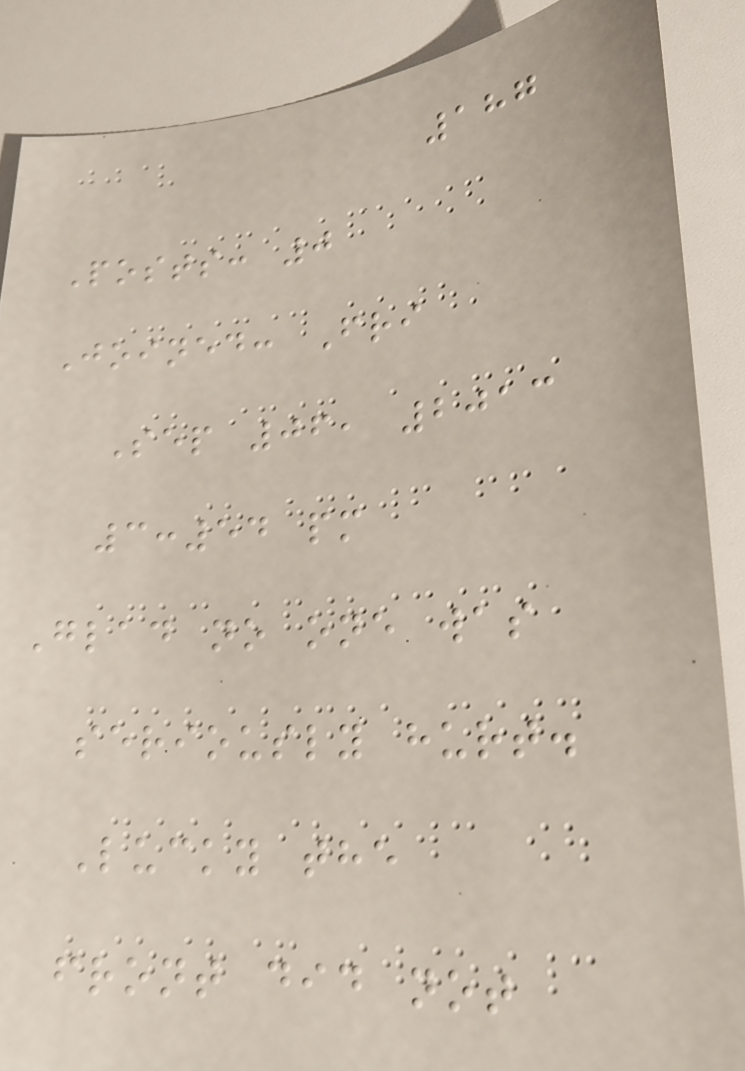187
Posts: 0
Joined: Fri
Sep 06, 2013
3:54 pm
Glad no one was
seriously hurt.
Lucky the
front did not
